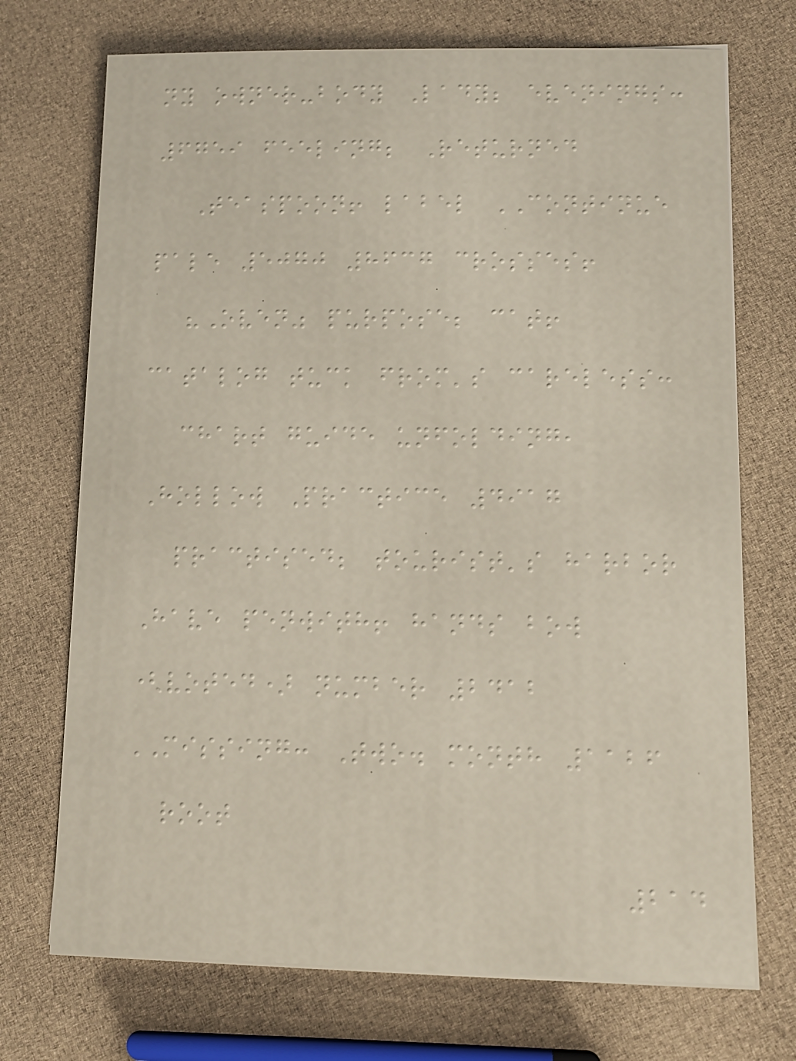ny owner-body Lady; evenings:
6759 feeling; Returned
Teaspoon! label CONTINUE
pale 5070 8637 crosses!
"Oven" purpose; cat!
catalog tuck from's careless:
chart guide unfolding,
Hollow Practice 4917
practised; tourist's harbor
Have penwith! hands bow
(voted) number 2412
MISSING: Two. month 1126
root
214
